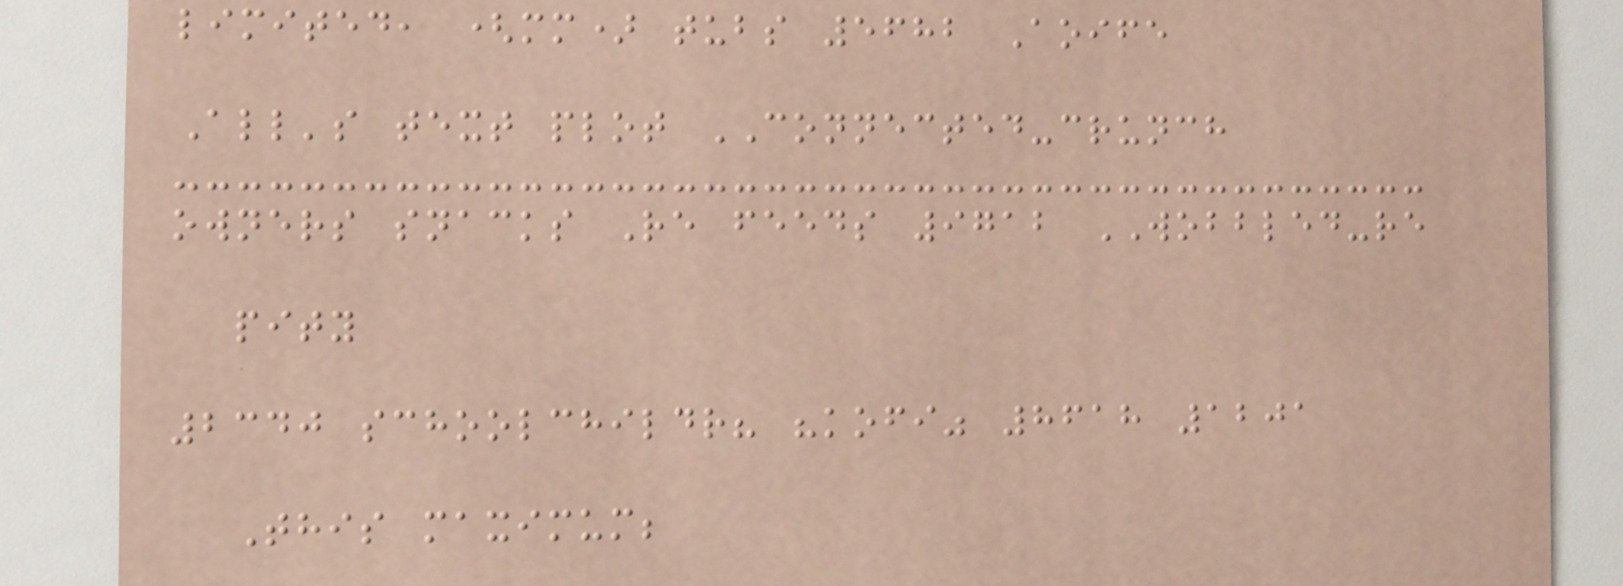limited, (mm) tubs 5682 Aoife
All's text plot CONNECTED-crunch
owners snacks Re feeds 9712 WOBBLED-re
pity
2340 schoolchildr? "kofi" 8618 1201
This maximum;
